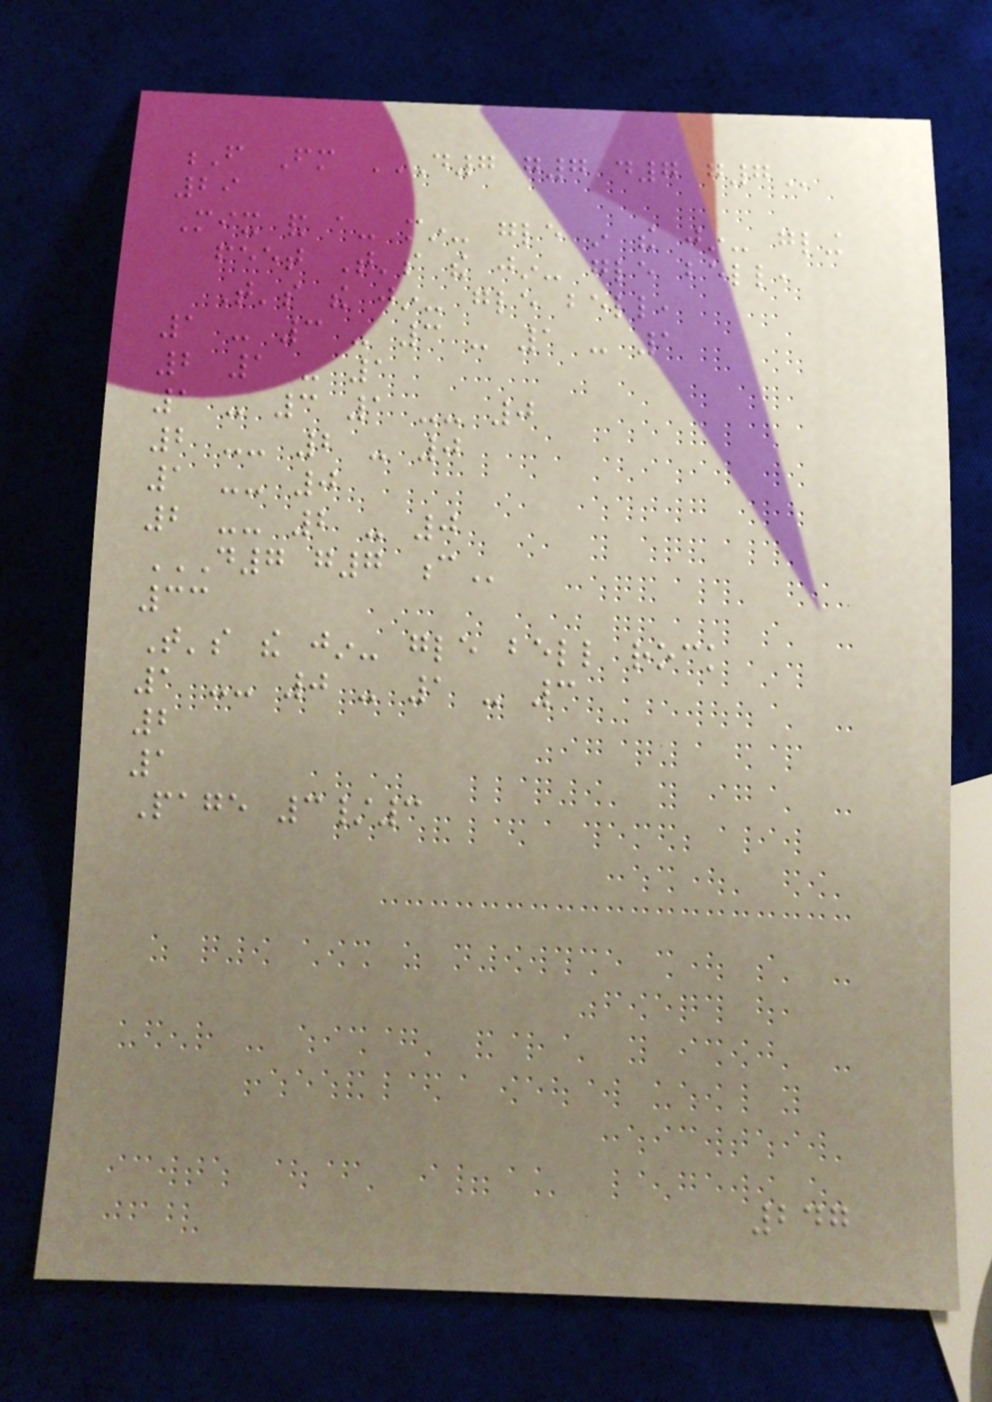F Fm D7 G7 D7 G7
29
Mix and a- min- gle in the jin- gling
feet That's the jin- gle bell,
That's the jin- gle bell,
1 - 3 - 3 - 1 - 1
2 1 - 1
1 - 3 1 -- 0
2 -- 2 - 0
1 -- 0
2 -- 2 - 0
D7 G7 C
33
That's the jin- gle bell rock
1 -- 0 - 1 - 3
2
1
Page 3/3
247
